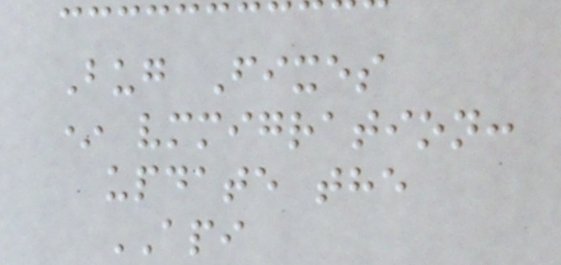Bug Fixes
* vmmigration:
update the
API
